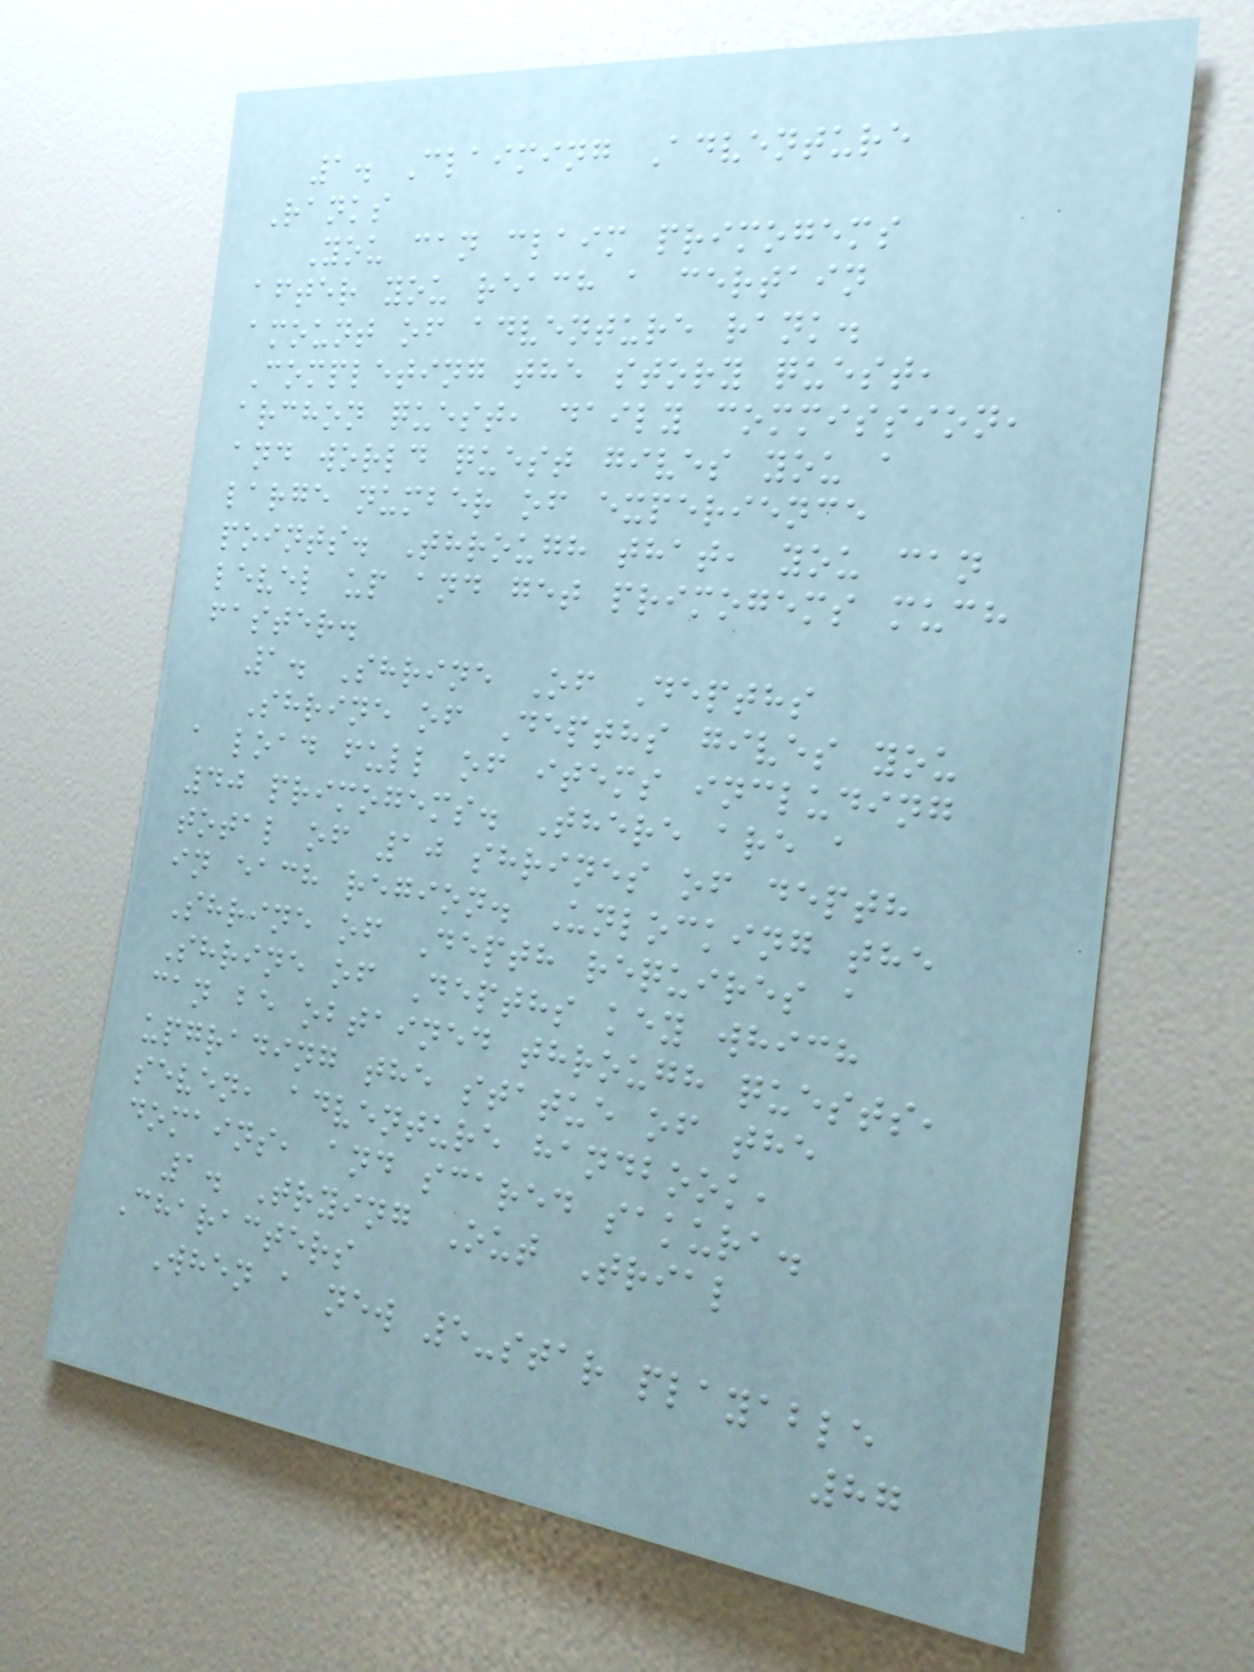1. Claiming Adventure
Ranks
You can claim primogems
after you reach a certain
amount of adventure rank.
Completing the story quest,
archon quest, daily commission,
and world quest gives you a
large number of experience
points. Through that, you can
level up and get primogems much
faster.
1. Shrine Of Depths
Shrine of Depths gives you
a load full of items including
40 primogems. There are a
total of 10 shrines of depth
in each region. Unlocking the
Shrine of Depth requires a
Shrine of Depths key which
can be obtained through quests,
upgrading the statue of the
seven, adventure handbook,
domains, and scared sakura.
1. Trying Out Trial
Characters
When a new 5-star playable
87
